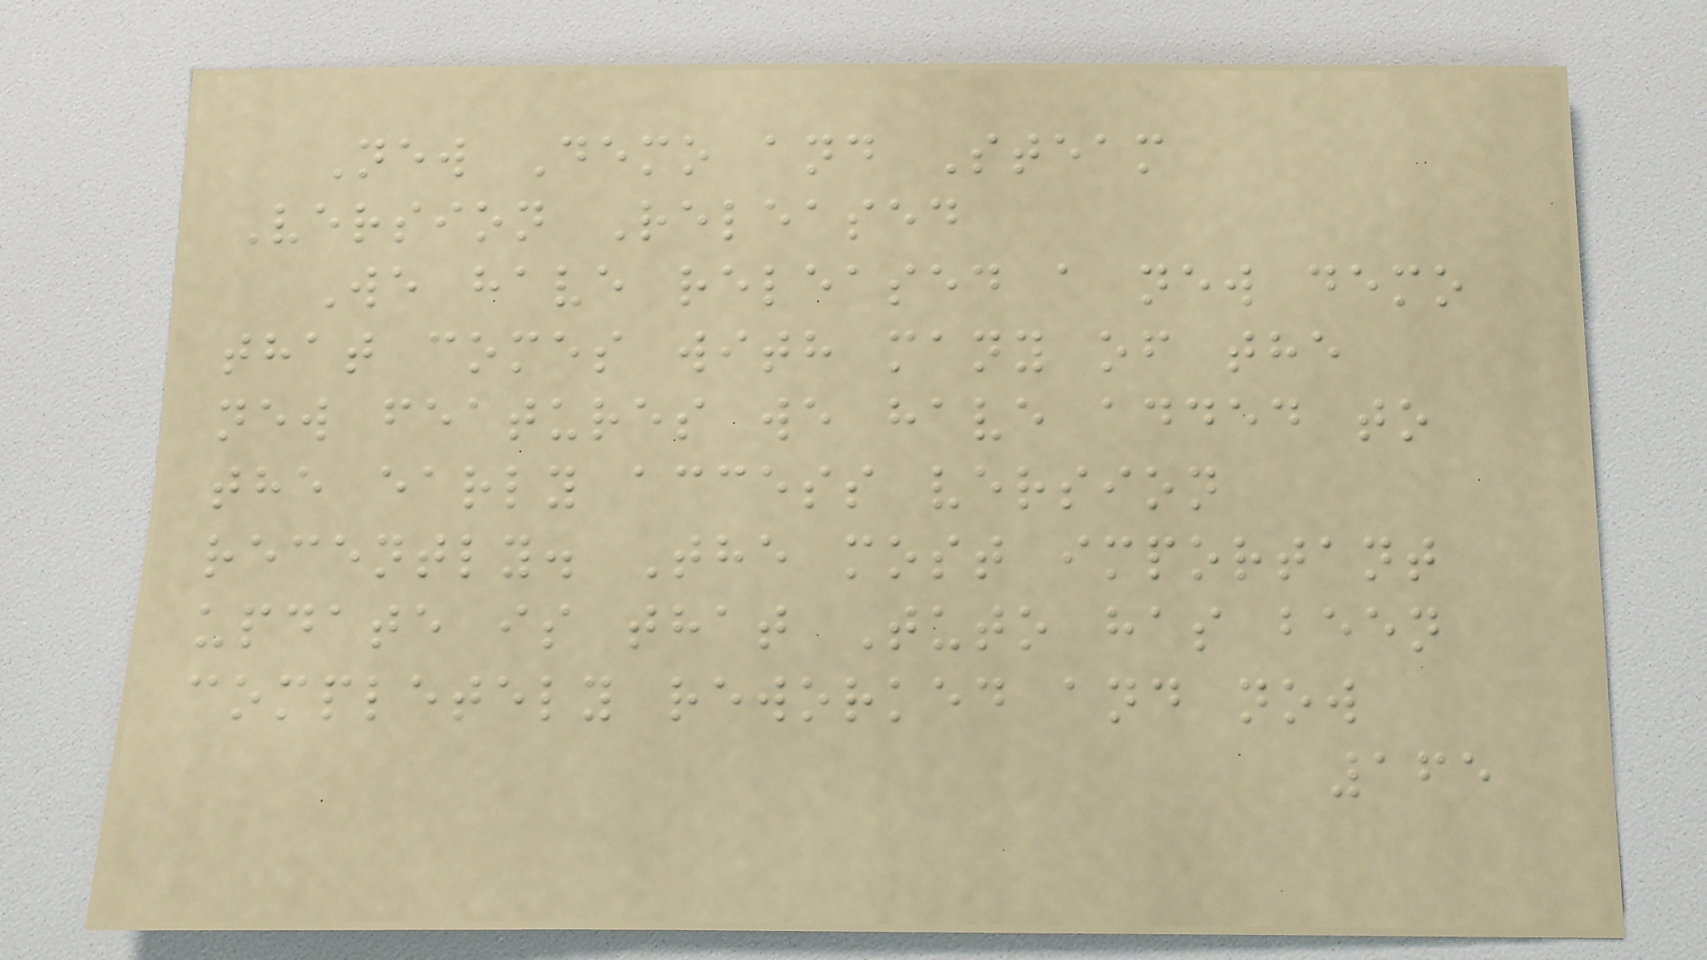New Demo and Steam
Version Released
We have released a new demo
that comes with many of the
new features we have added to
the early access version
recently. The most important
update is that Tuto has been
completely reworked and now
165
